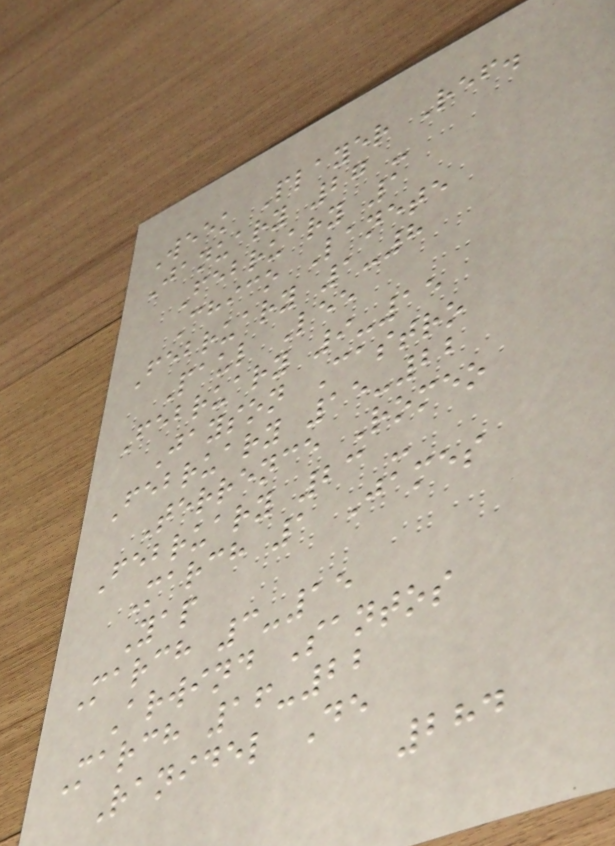Week Player Ref.
January 27 -
February 1
Chico Lanete
February 1-8
Paul Lee
February 9-15
Jayson Castro
February 15-22
Terrence Romeo
February 23 -
March 1 James
Yap
March 3-15
Arwind Santos
March 16-22
Ranidel De
284
